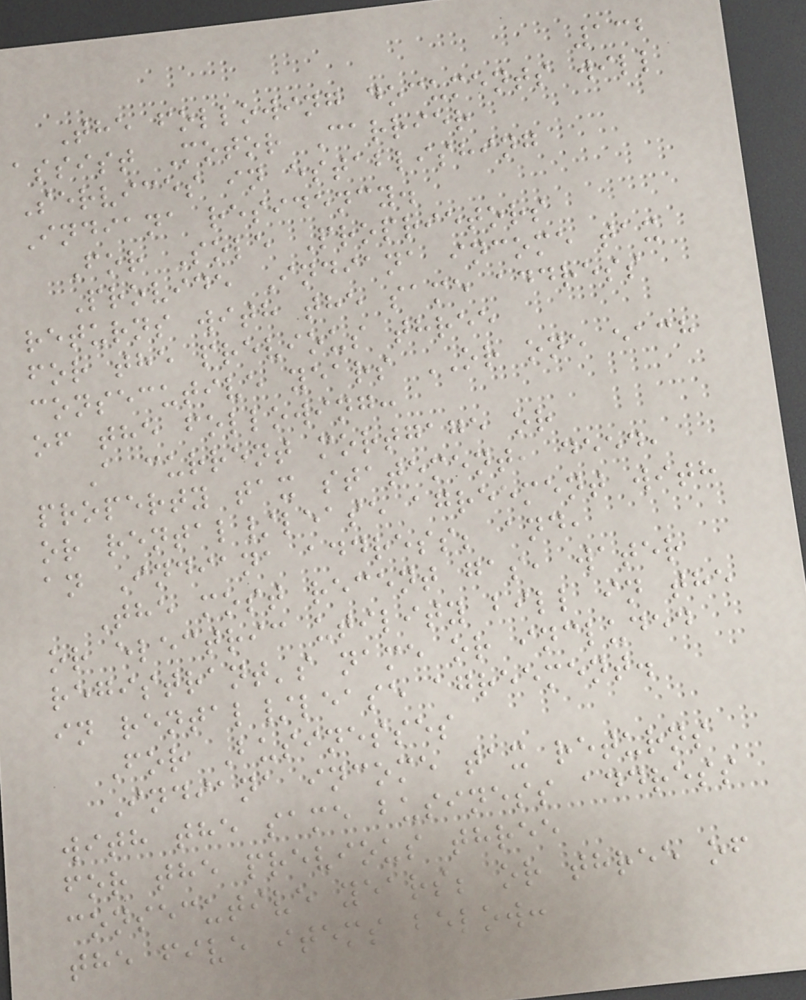132
The following documents will
assist Motor Carrier
Services in establishing
Indiana residency.
For Sole Proprietors
Provide Indiana income tax
returns with the same address
for the previous three
consecutive years OR one each
of the following:
A current mortgage or
property tax statement, deed,
or rental/lease agreement with
an Indiana address; and,
The most recent gas, water
or electric utility bill in the
registrant's name or included
in rental/lease agreement.
For Businesses
Indiana income tax returns
with the same business address
for the previous three
consecutive years; or three of
the five items below:
